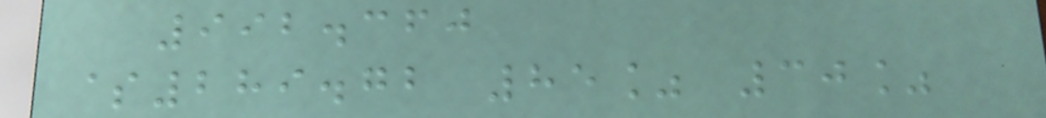992.360
$289.72 85% 30%
